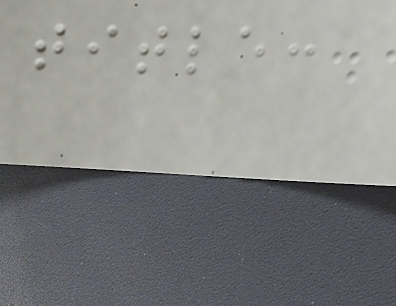title:
